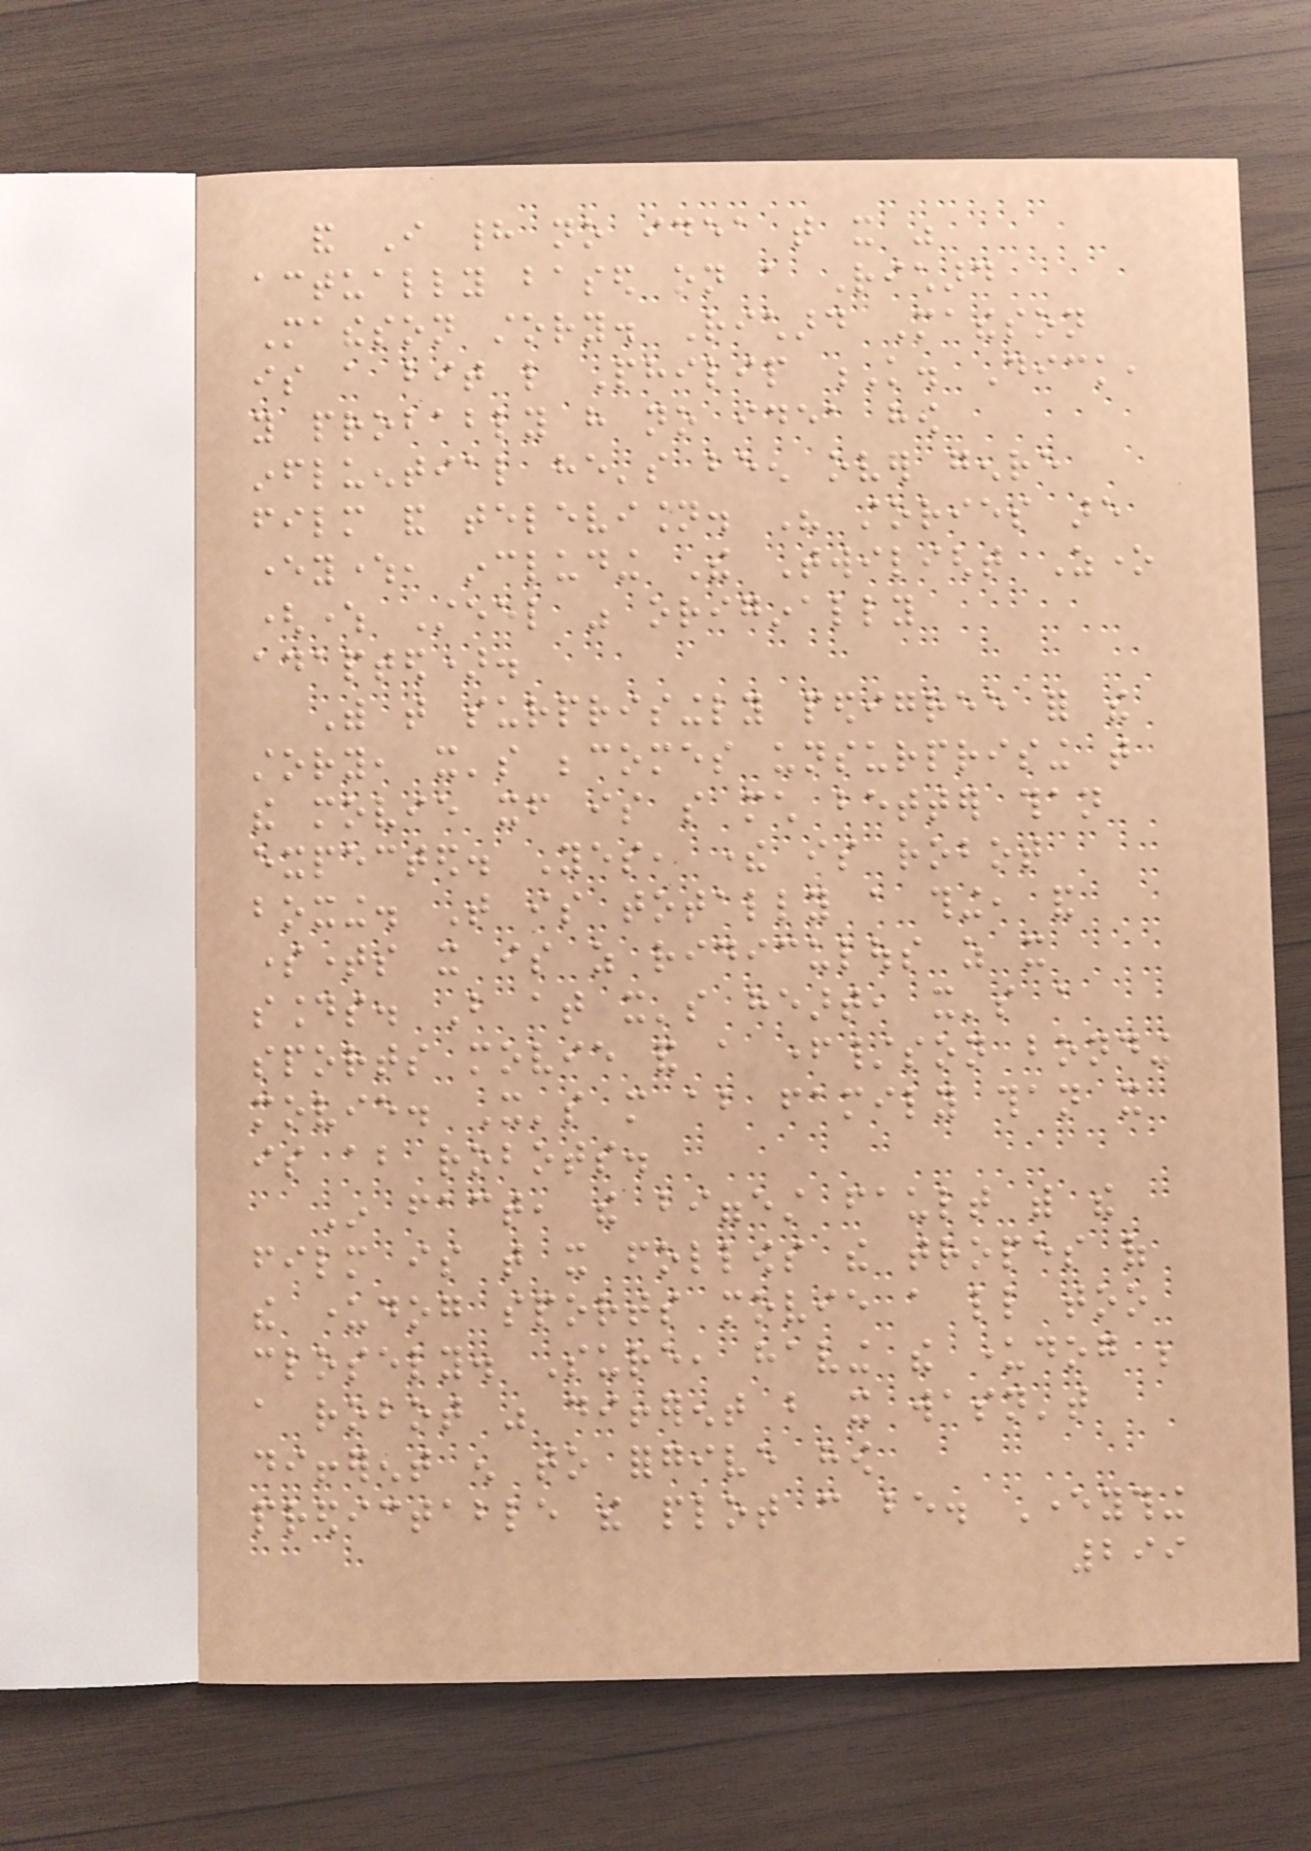and I had no idea that it was
actually based on a Richard
Matheson story. Richard Matheson
is a bit like Philip K. Dick,
you probably have no idea how
influential he's been over genre
film and television. His stories are
everywhere, including The Twilight Zone
(where Steel was originally
adapted).
With that surprisingly pedigree for the
story, it's becomes unsurprising that
the movie itself is so much better than
expected. Yes, there is robot
boxing. That is totally a thing, and
sometimes it is as ridiculous as it
sounds. But at it's heart, it's a
sports movie and a father/son bonding
movie. It's more about family than it
is about robots.
In fact, the biggest fault with the
film is that it follows the tropes of
the underdog sports movie a little too
closely. Sure, having the underdog be
a robot was different but it wasn't
different enough to forgive how
predictable the plot can be. Everything
299
